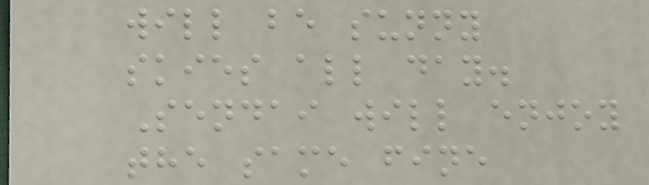will be sunny
skies all day.
Sendai will enjoy
the same fine
